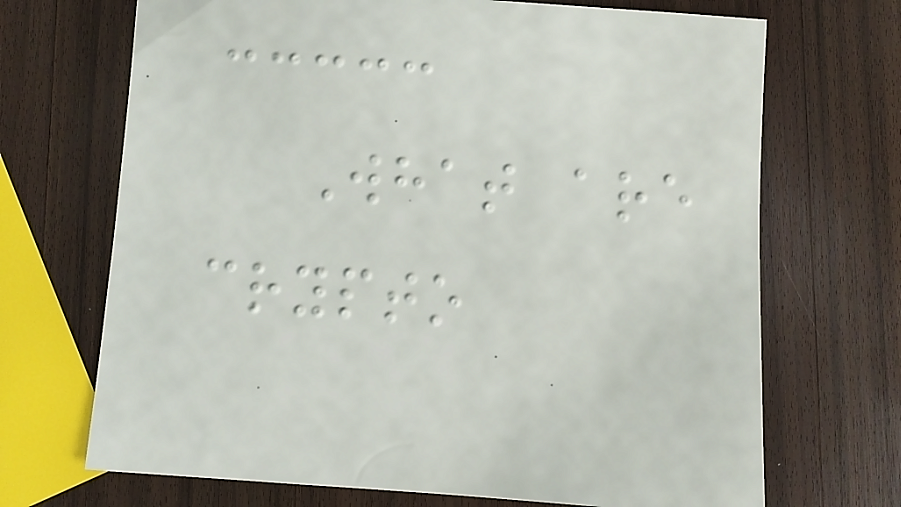What are
crypto
